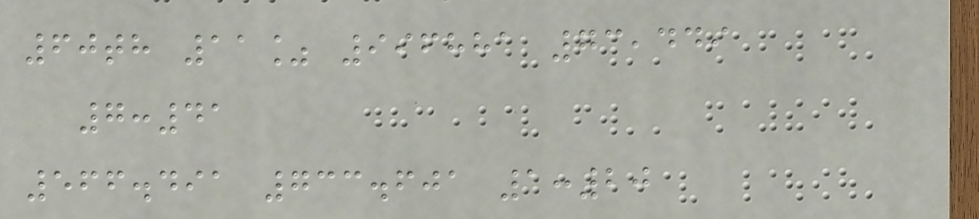60th 11% 996881 73,449
7:41
566.491 733.601 1:20
